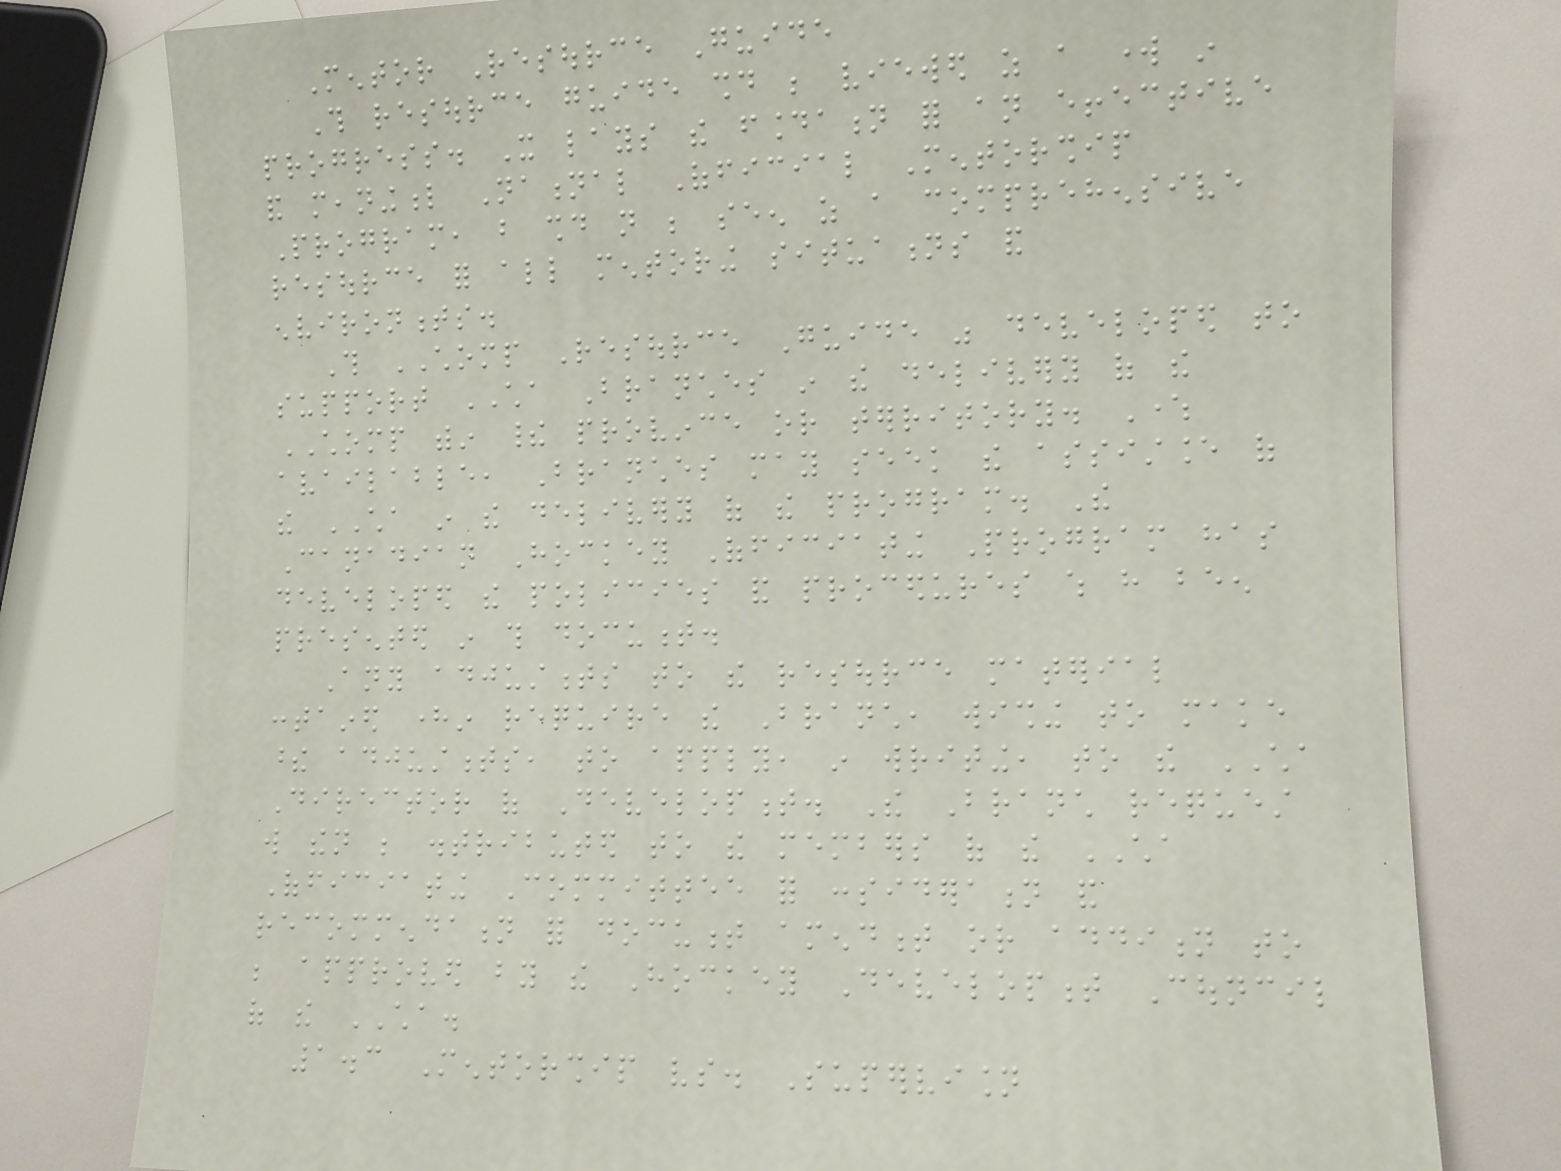Mentor Resource Guide
This resource guide should be viewed as a work in
progress. It lays the foundation for an effective
and meaningful National Official Mentorship
Program, but should not be seen as a comprehensive
resource for all mentoring situations and
environments.
This CHOMP Resource Guide was developed to
support CHA Branches in the delivery of the
CHOMP within their province or territory. Where
available, Branches may seek the assistance of
the CHA in the delivery of the program. The
Canadian Hockey Officiating Program has
developed the policies and procedures which have been
presented in this document.
Any adjustments to the resource material
contained herein require the Branch, wishing to make
these adjustments, to apply, in writing, to the CHA
Director of Development. The Branch request
will then be distributed to the members of the CHA
Officiating Committee for consideration and
recommendation for document amendment or addition to
be approved by the Hockey Development Council
of the CHA.
1.3 Mentorship vs. Supervision
